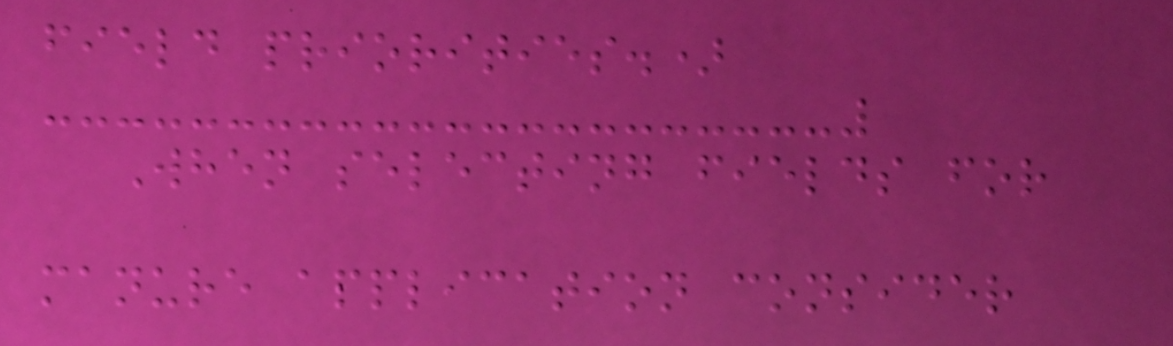field priorities.)
When selecting fields for
manure application consider
